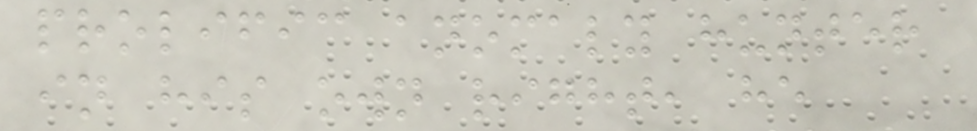prolific anomaly hunter
in his own right, he
